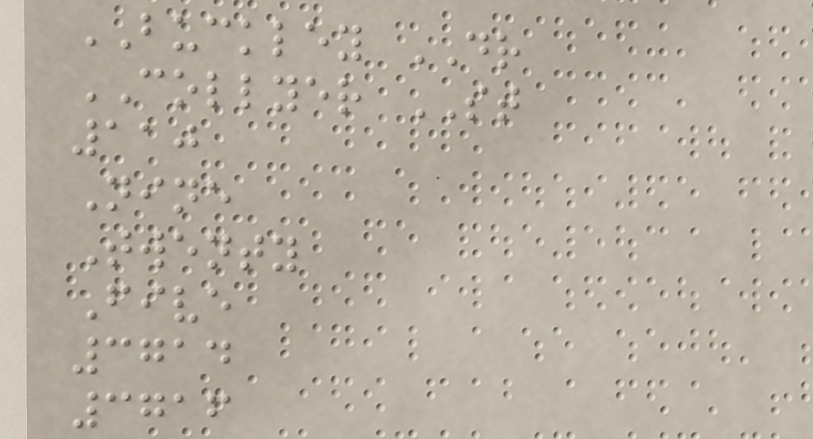BUCKLEY DR
COLLYER ST
110
Nine
Twenty
Five
3714
3716
